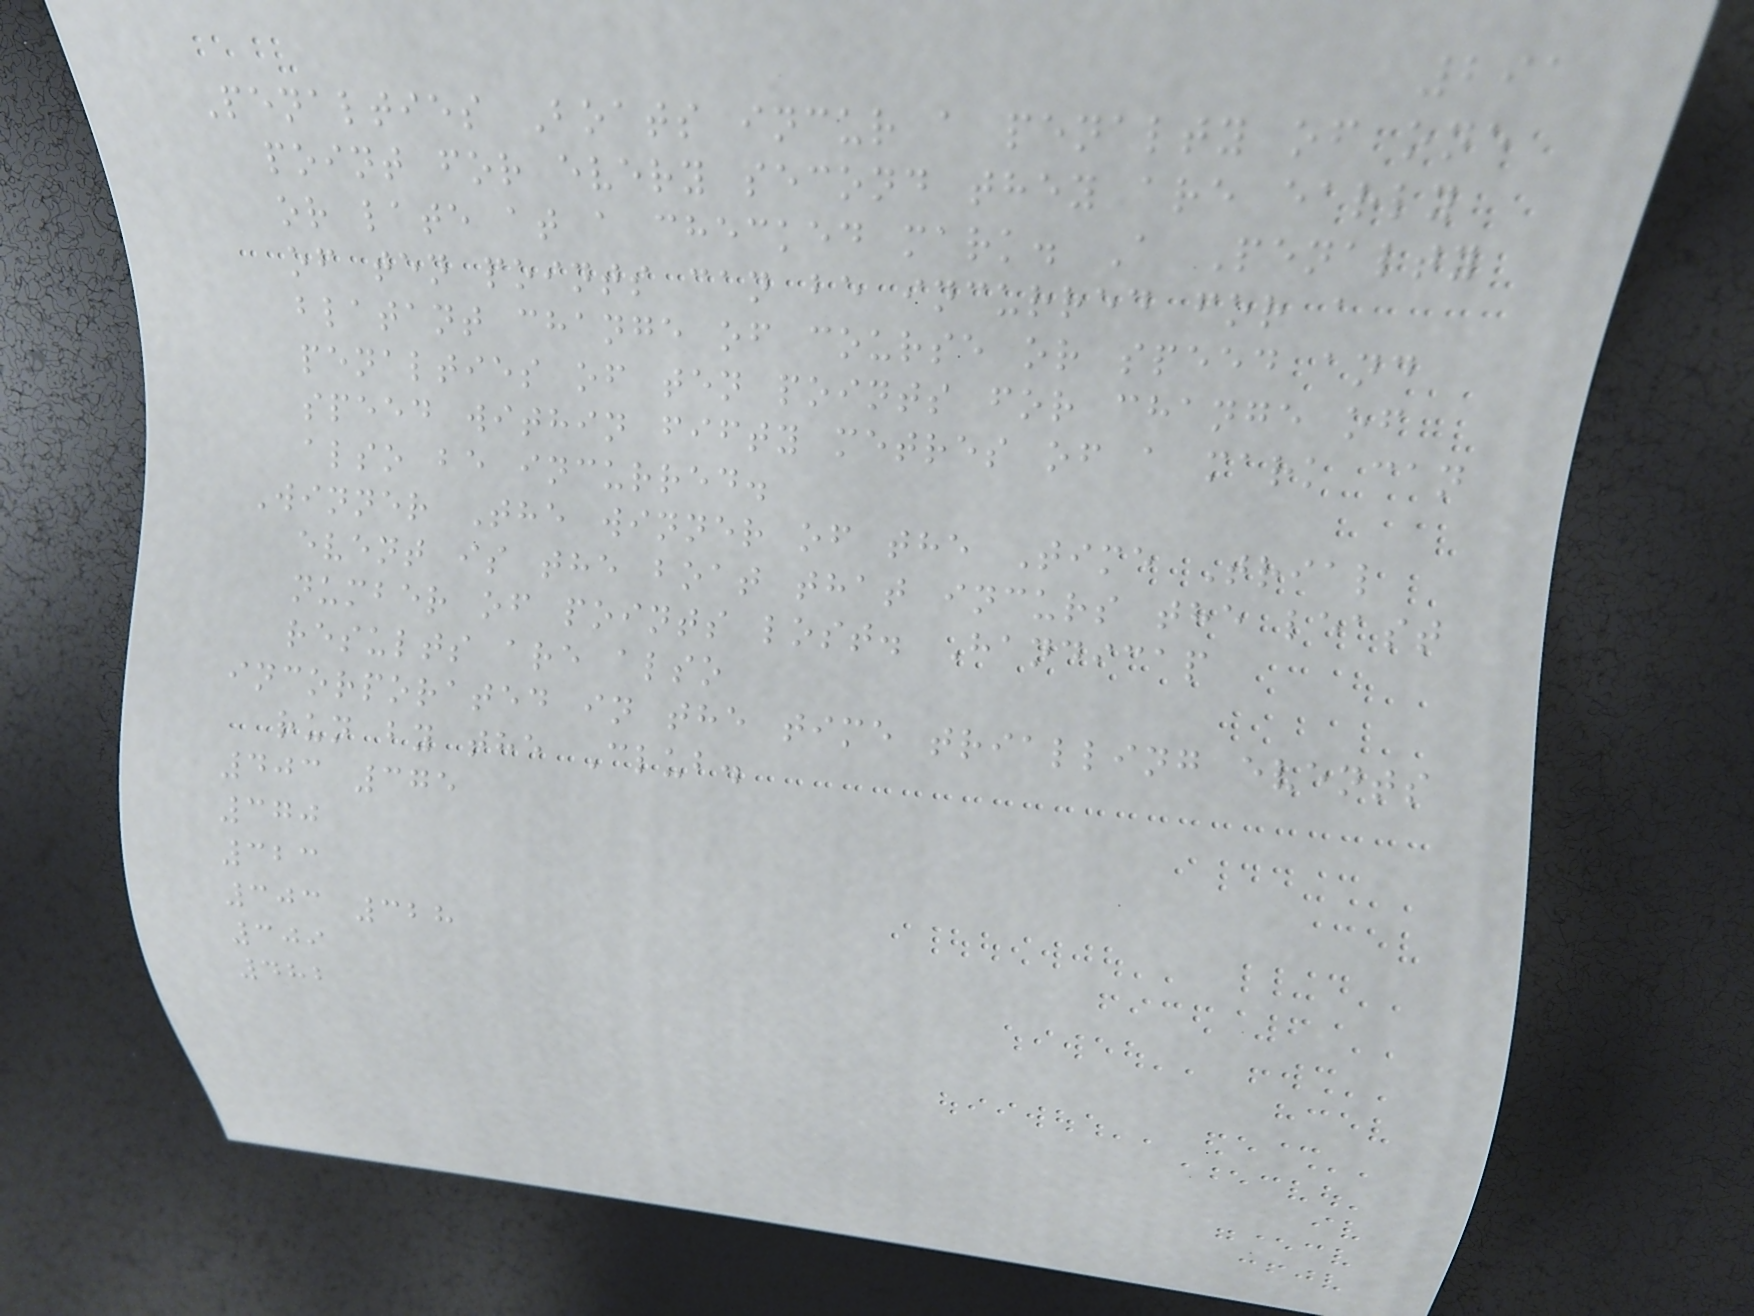291
Penalties Boats incur a penalty of one
point for every second they are early
or late at a checked mark. A Penalty
of ten points can be incurred for a
blatant change of course or speed and
penalties of ten points for change of
speed within fifty metres of a mark can
also be incurred.
Winner The winner of the Time Trial
event is the boat that incurs the least
number of points lost. Handicap
results are also
incorporated in the time trialling events
run by the Club.
403 375
370
323
303 328
309
482
